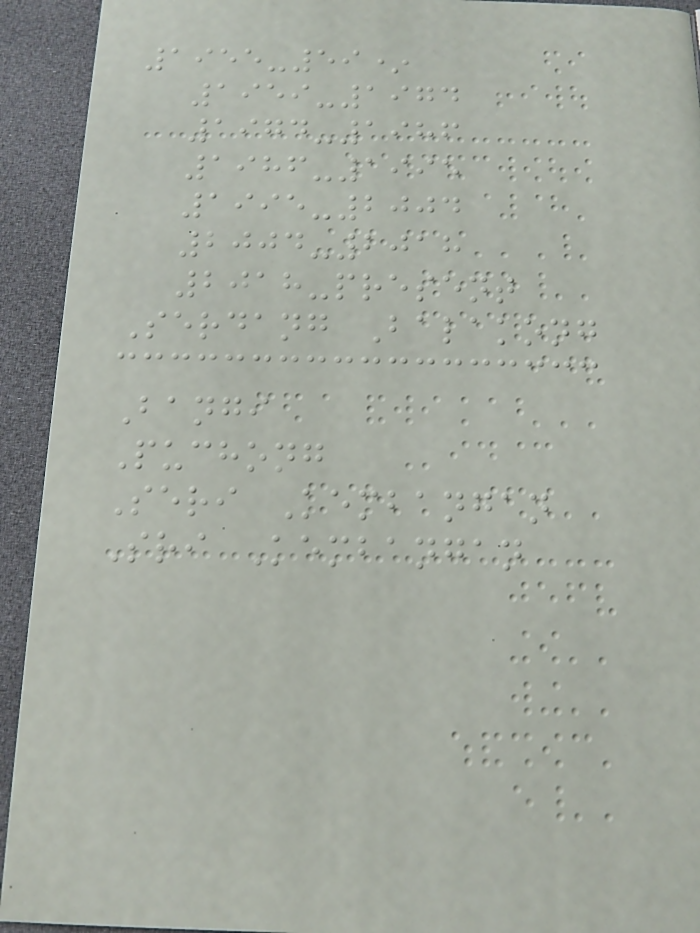1955-59*
1959-1974
1974-1986
1986-1995
1995-2004
2004-2018
2018-present
Serdang Balakong
Bangi
Puchong
Seri Kembangan
Sri Kembangan
